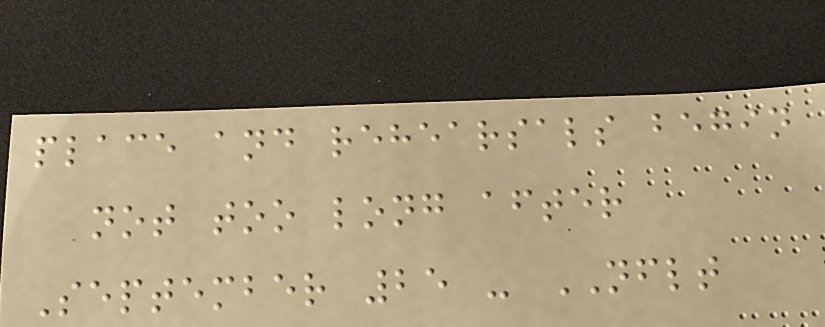place and rehearsals begin
not too long after
September 25 - NFLT
